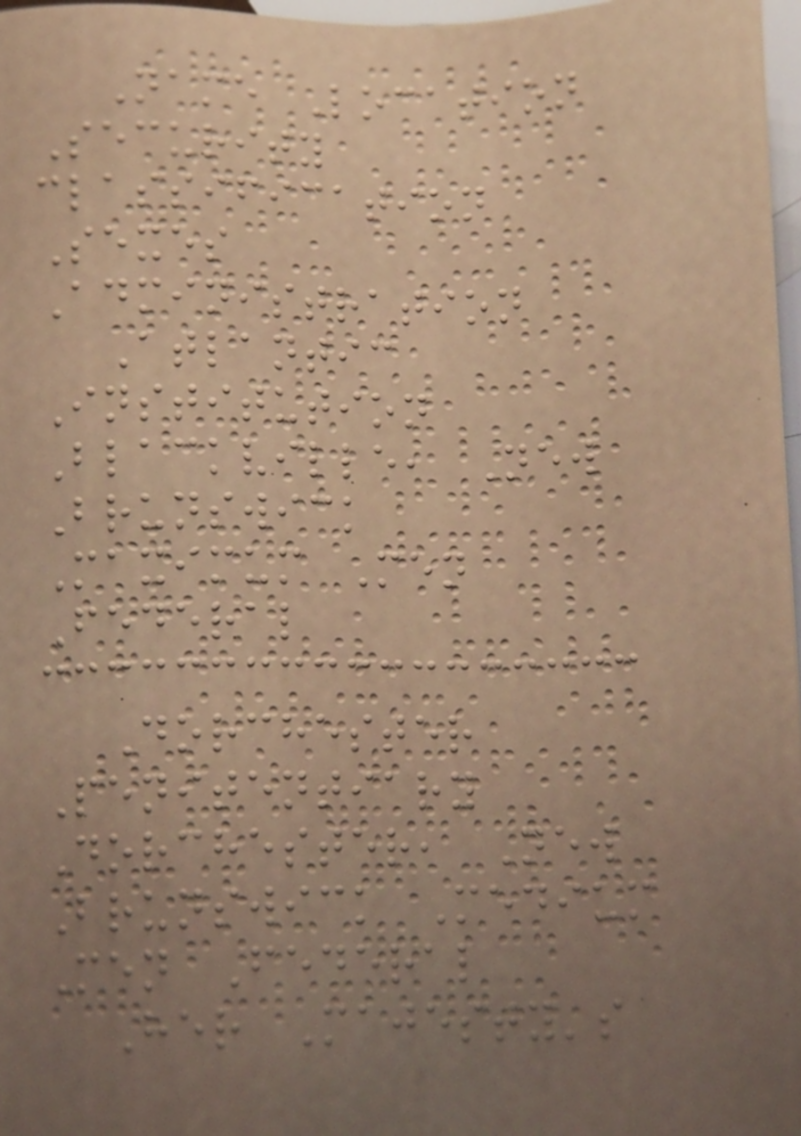Name Location
Security
classification
Sexes
Administration
Atlantic
Institution
Blackville, New
Brunswick
Maximum Men
Federal
Dorchester
Penitentiary
Dorchester, New
Brunswick Medium
Men Federal
Her Majesty's
